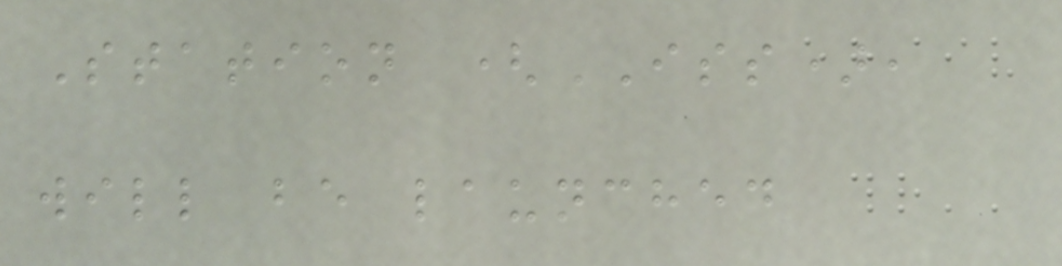Station (ISS),
will be launched
